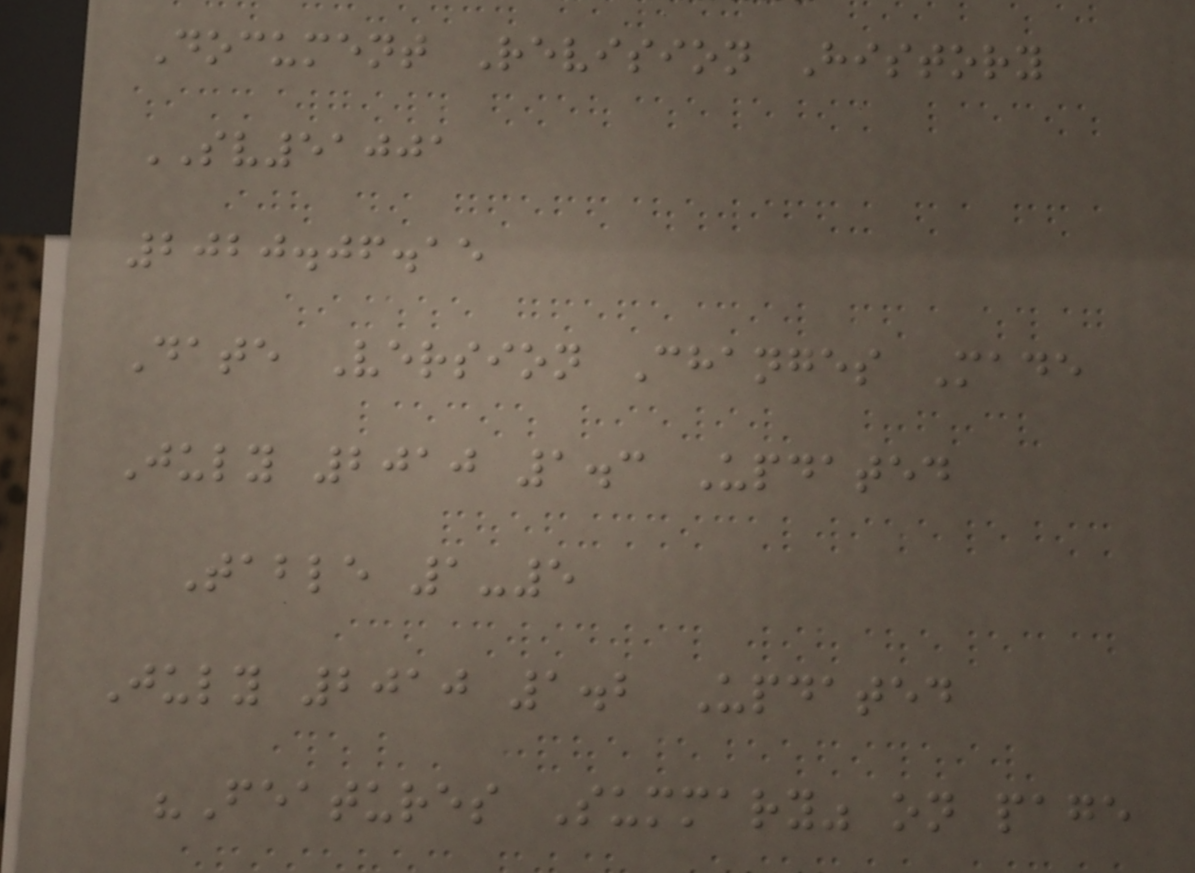Document Revision History
SV51001
2020.06.15
Date Version Changes Made
July 2010 1.3 Updated
Table 1-5
July 2010 1.2 Updated
"Features Summary" on page
